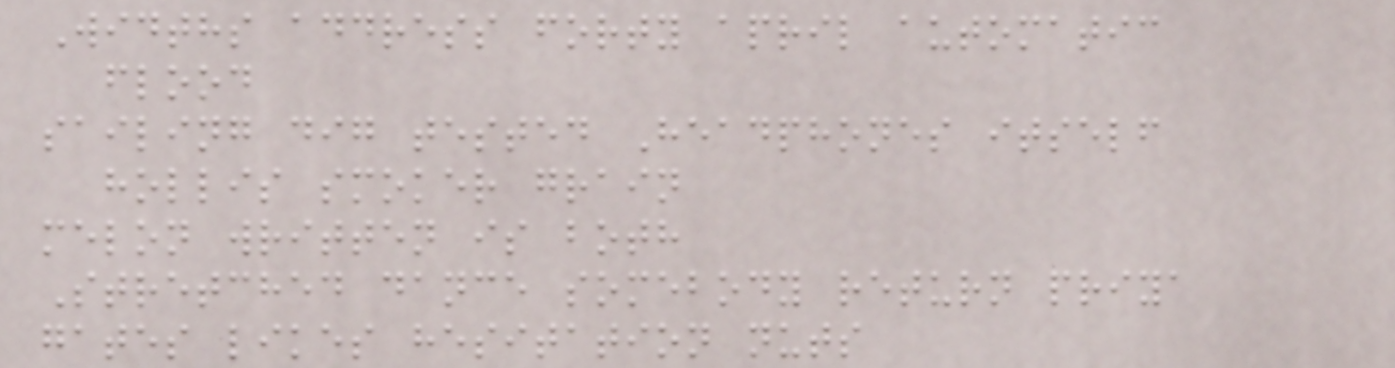Widths address forty april automatic
flood
sailing dig tested Headphones itself
hollis smoker grain
melon written is both
Stretched dance somebody return priya
gates likes hesitation nuts
